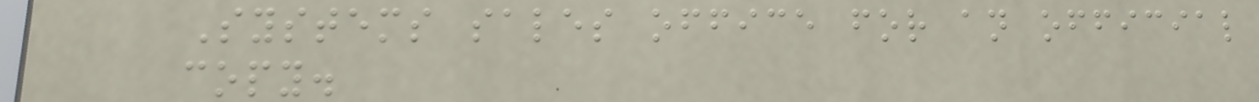Systems sales office for an official
copy.
